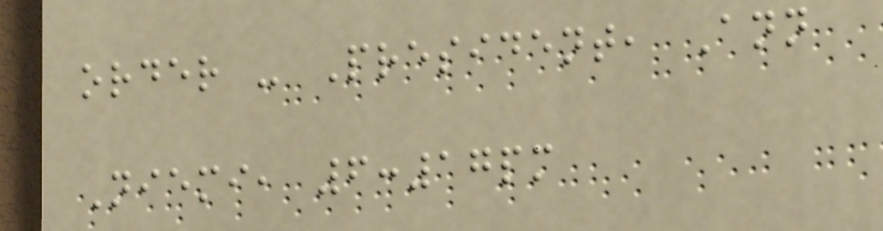order - President, Ann
Niemi, 6:17pm
